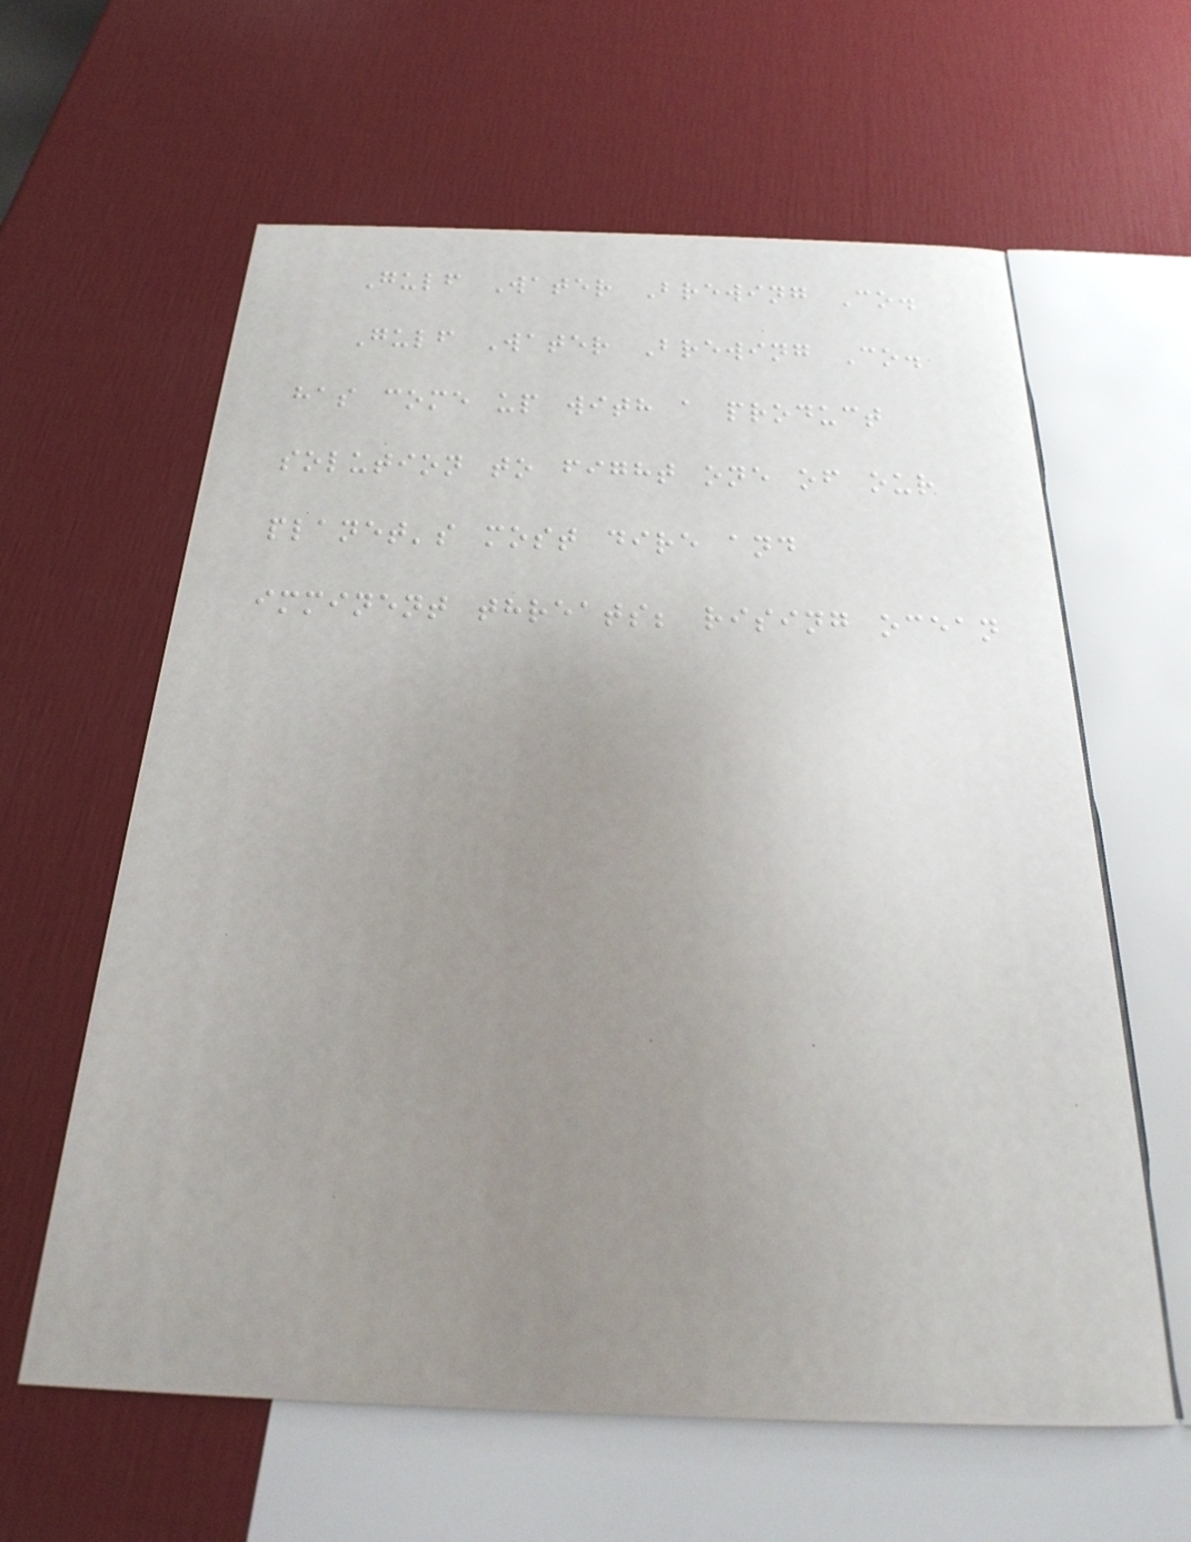Gulf Water Brewing Co.
Gulf Water Brewing Co.
has come up with a product
solution to fight one of our
planet's most dire and
imminent threats; rising ocean
